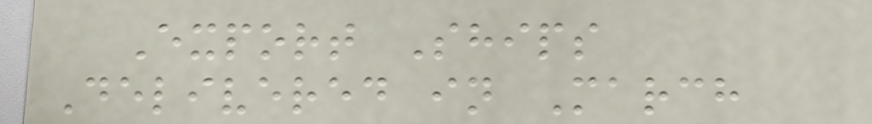Export Ships
Delivered in March
